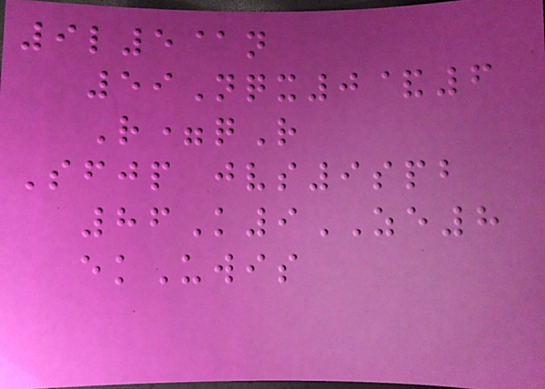9l5@n
59Nqx0&6
R=qR
Sfjp jvs9spb
86K9ZE8
ekUwis
